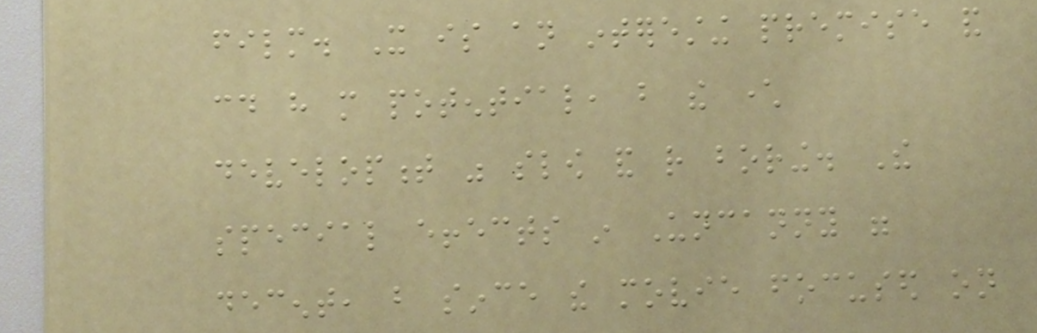film. It is an interesting premise and
could have more potential, but the character
development was slow and rather boring. The
special effects in Uncanny were
decent, but since the movie focused on
